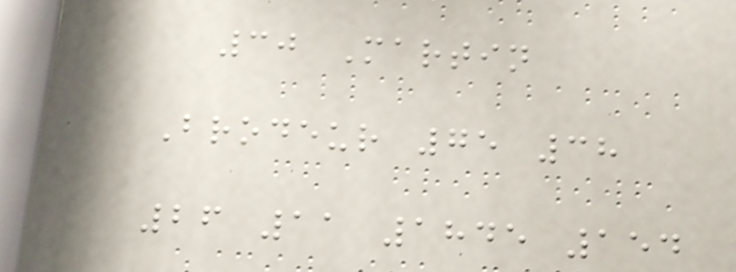30 Martin
Brodeur 75 38
26 11 1845 154
